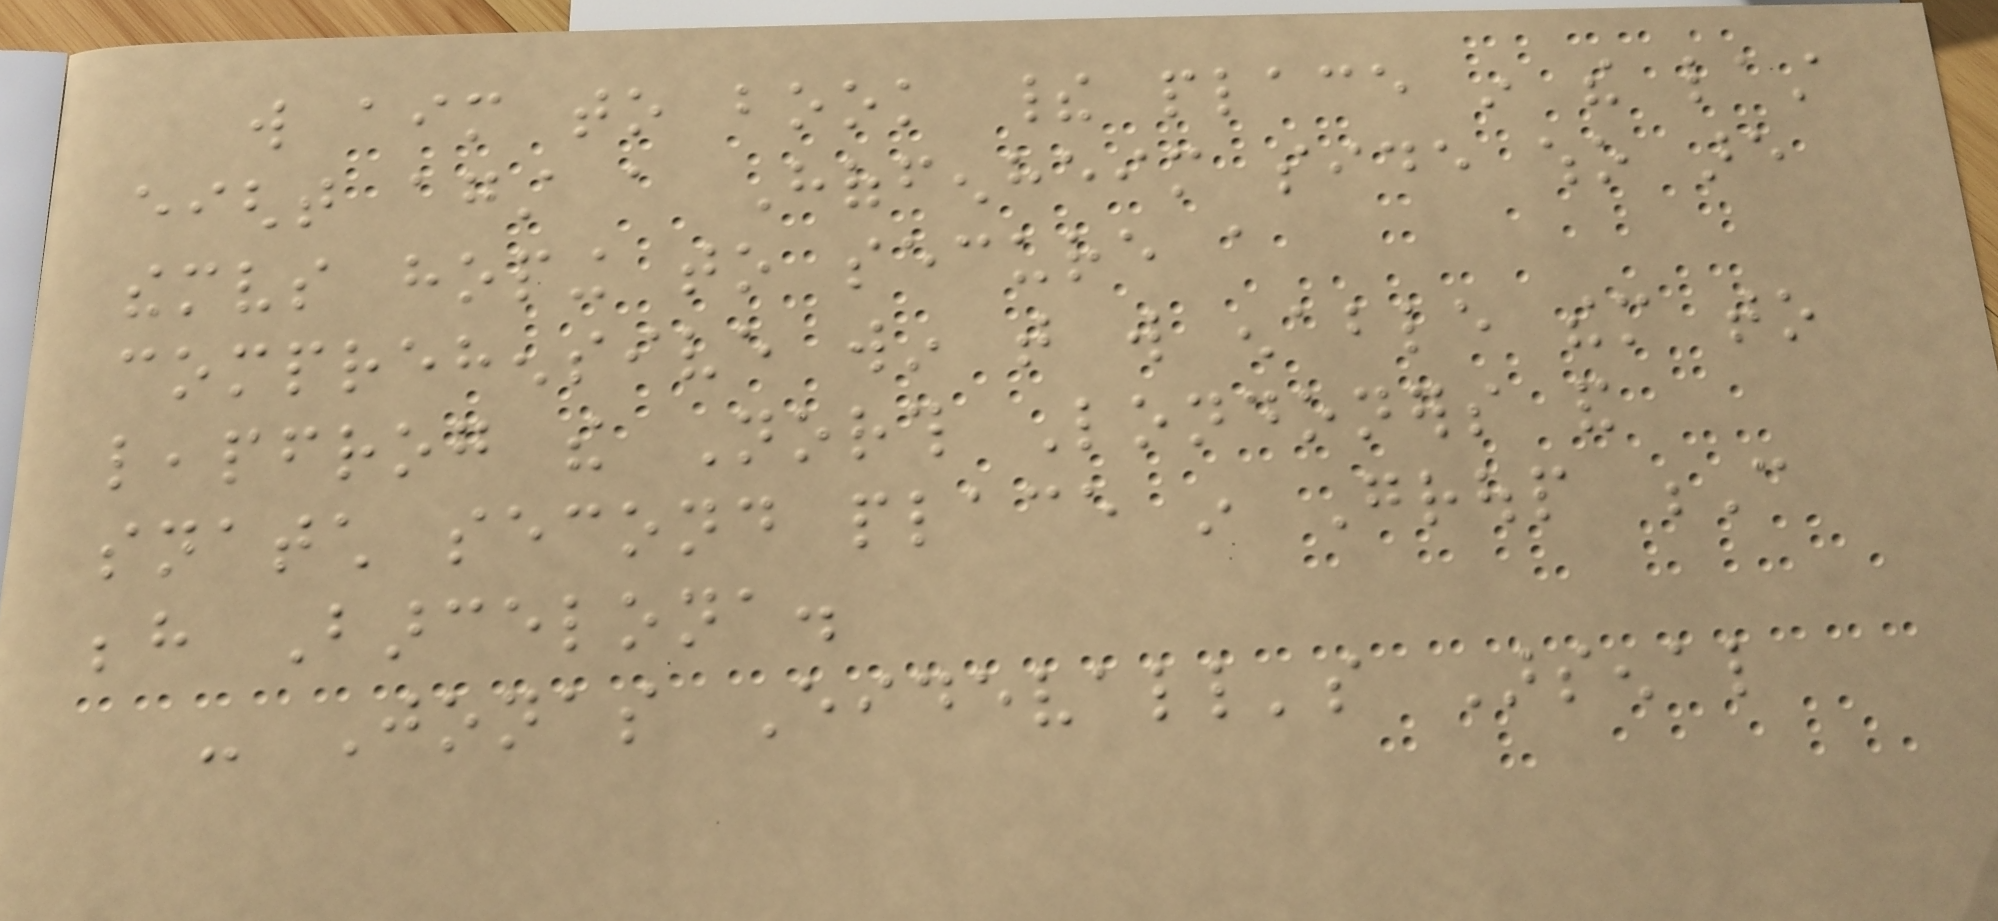will aim to book their place in the last
eight against a Hoffenheim side who are
themselves hoping to secure a
comprehensive win that will enable them to
leapfrog the North Londoners and
snatch second place in Group C
behind Barcelona.
- Jonas Eidevall's Arsenal
